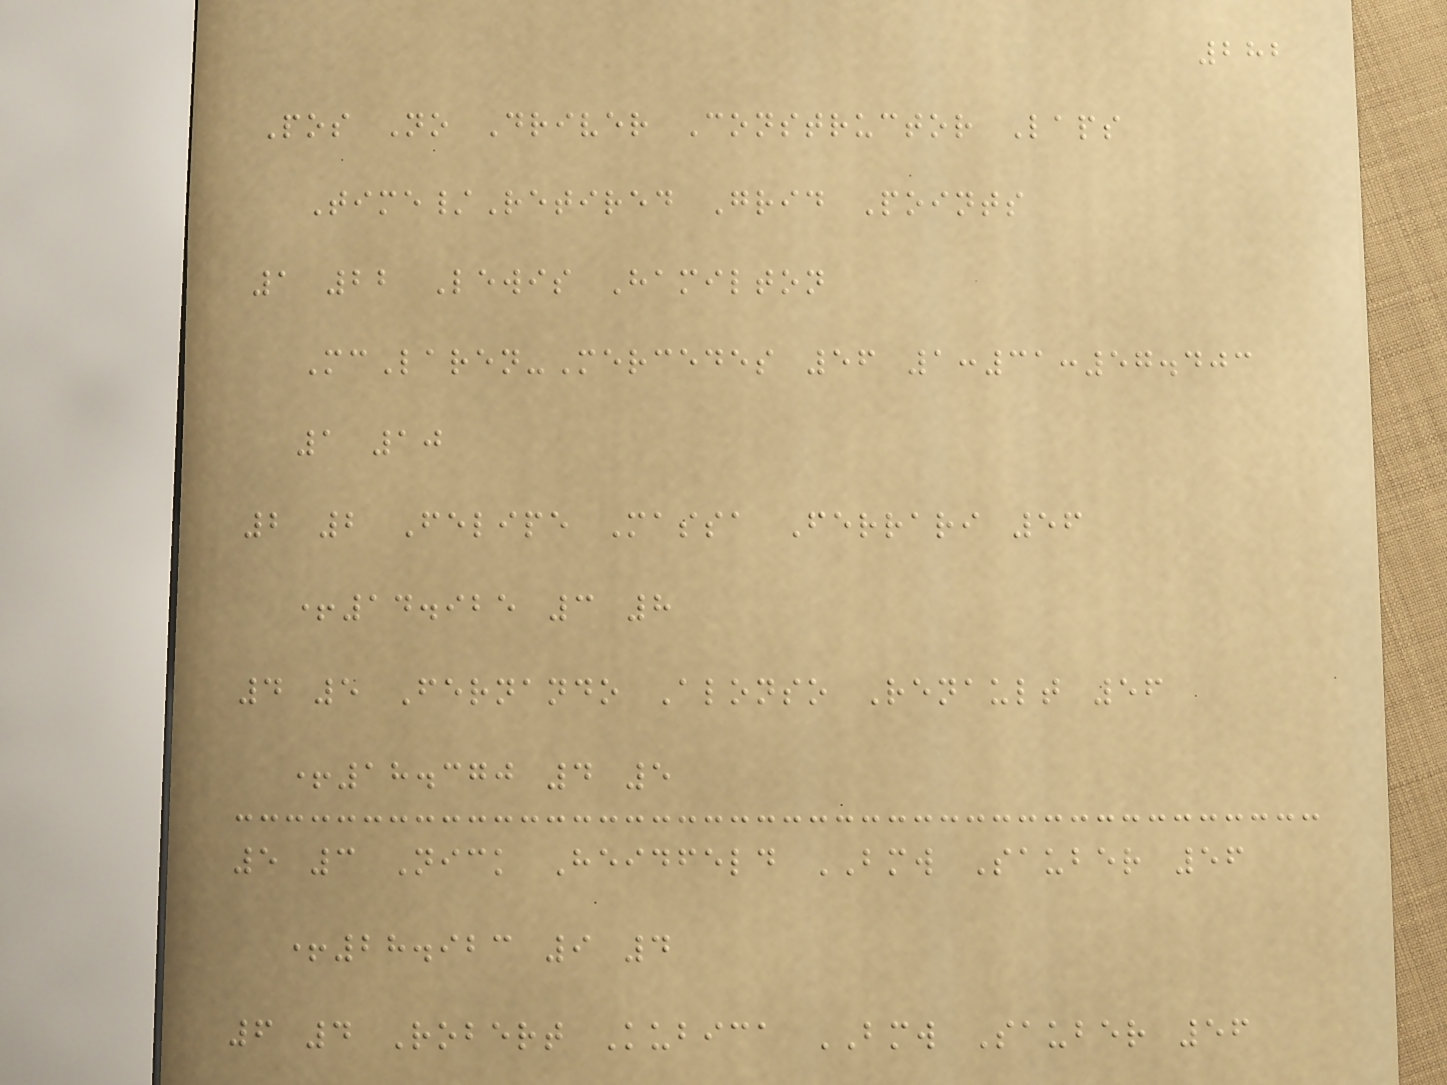282
Pos No Driver Constructor Laps
Time/Retired Grid Points
1 22 Lewis Hamilton
McLaren-Mercedes 56 1:31:57.403
1 10
2 2 Felipe Massa Ferrari 56
+14.925 3 8
4 5 Fernando Alonso Renault 56
+18.370 4 5
5 3 Nick Heidfeld BMW Sauber 56
+28.923 9 4
6 4 Robert Kubica BMW Sauber 56
